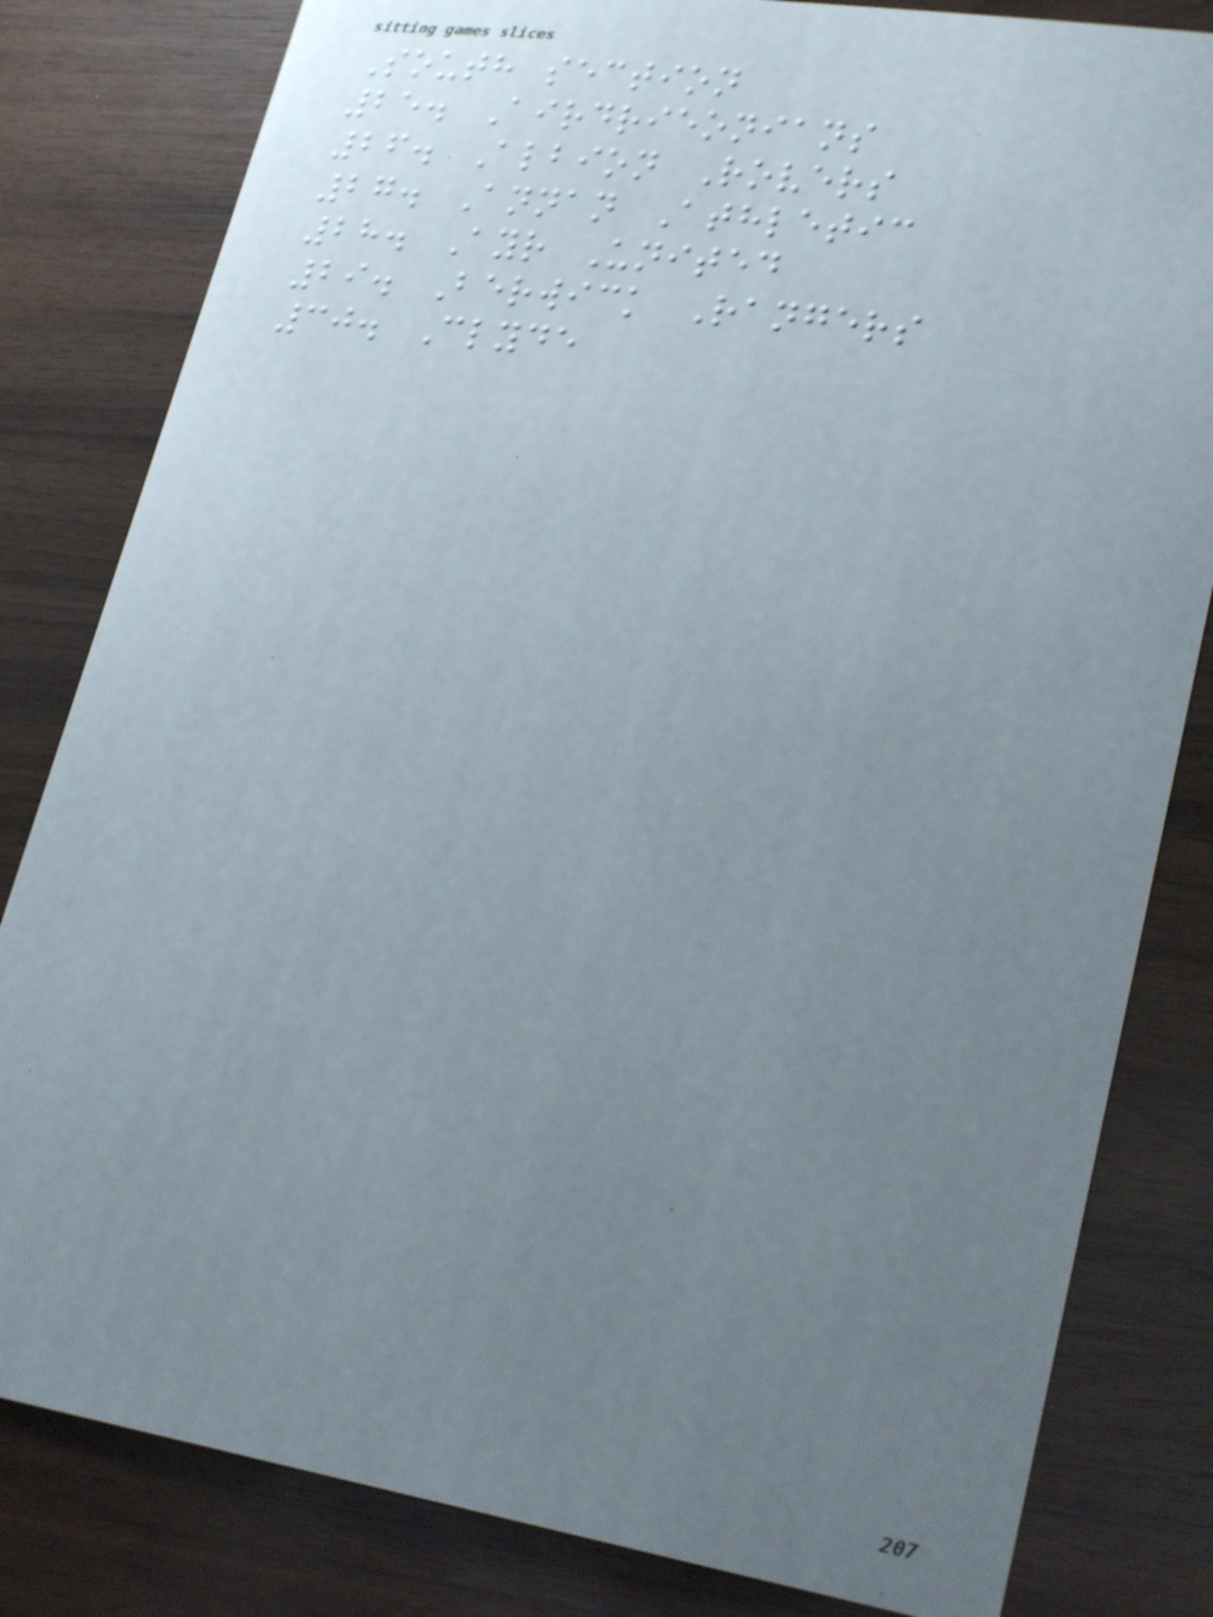South section
25. Airdrieonians
26. Albion Rovers
27. Annan Athletic
28. Ayr United
29. Berwick Rangers
30. Clyde
